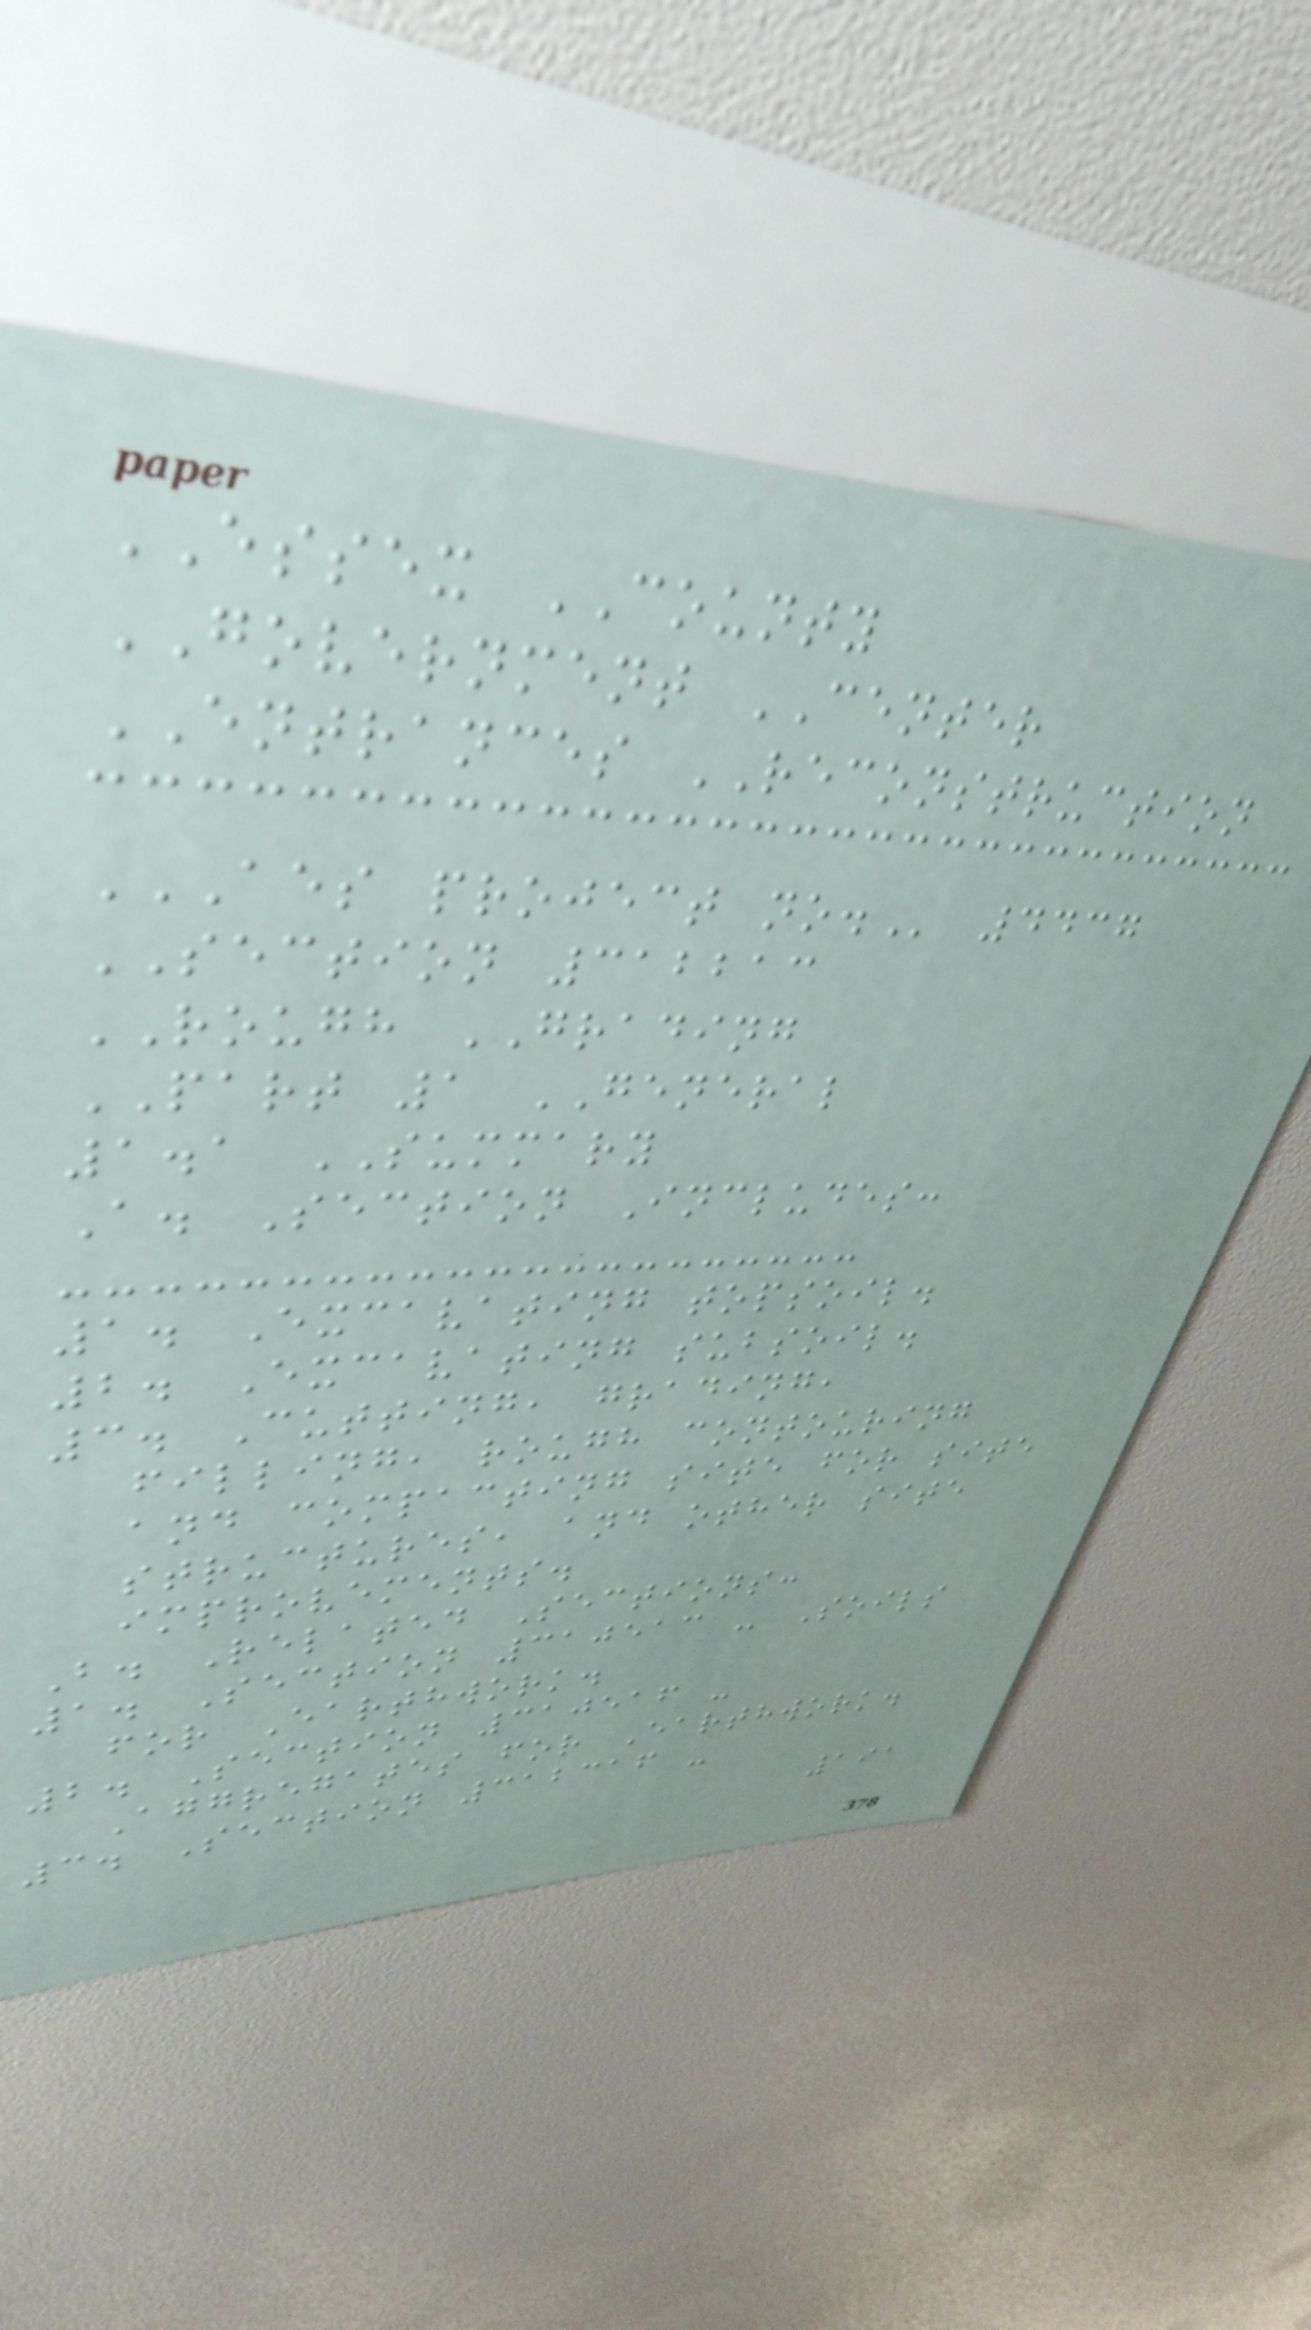ESSEX COUNTY
GOVERNMENT CENTER
ENTRANCES RECONSTRUCTION
AES PROJECT NO. 4437
SECTION 312213
ROUGH GRADING
PART 1 GENERAL
1.1 SUMMARY
A. Section Includes:
1. Excavating topsoil.
2. Excavating subsoil.
3. Cutting, grading,
filling, rough contouring
and compacting site for site
structures, and other site
improvements.
B. Related Sections:
1. Section 310513 - Soils
for Earthwork.
2. Section 310516 -
Aggregates for Earthwork.
3. Section 312316 -
191
